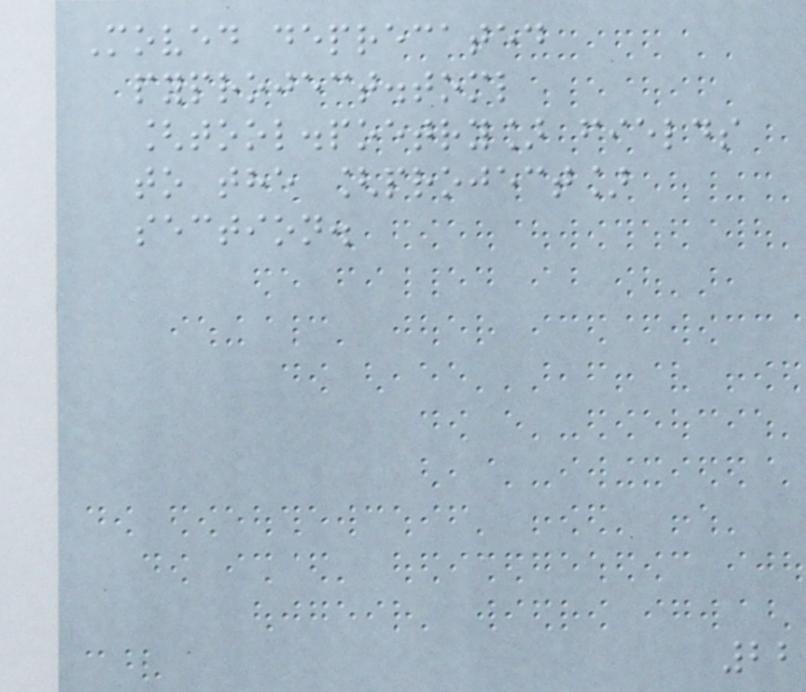Moved deprecated
pyproject.toml
[tool.poetry] fields
to the [project]
section.
22
